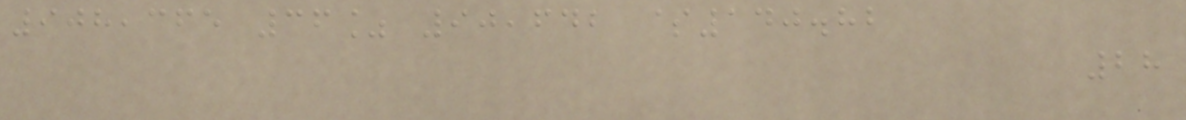908,365 36% 90,642 $140.82
28
